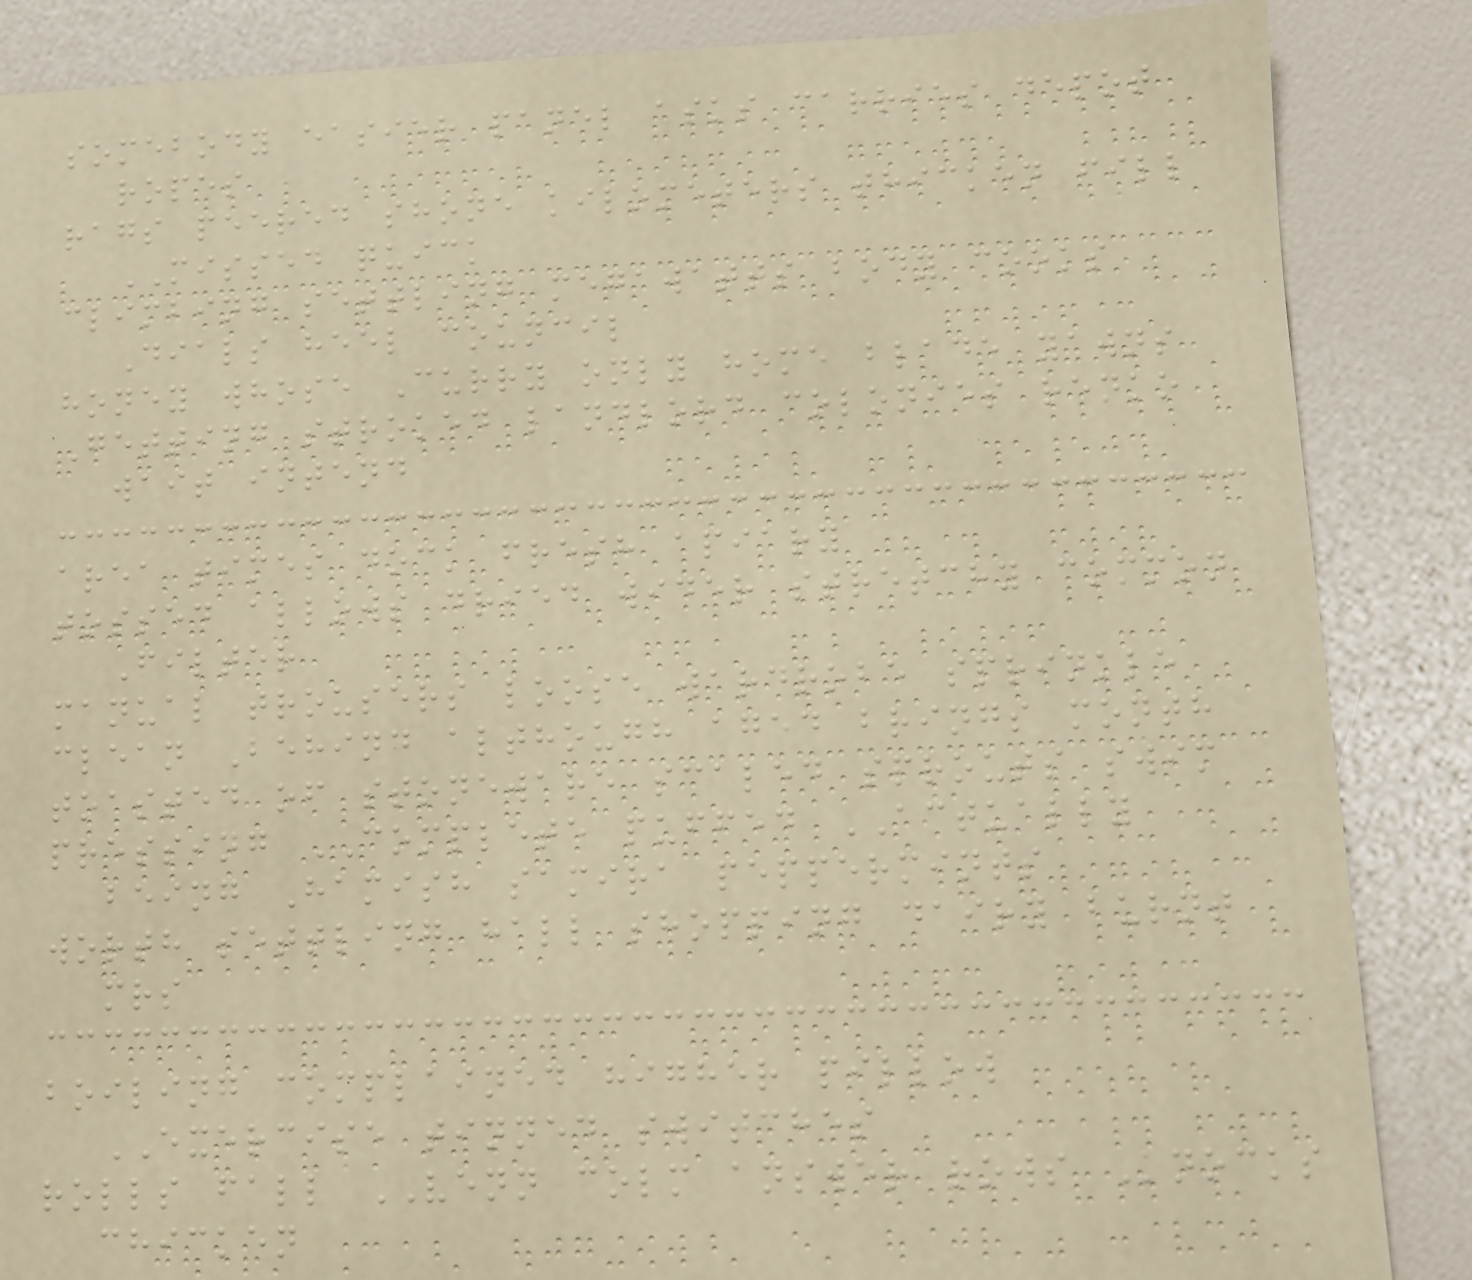somebody easier panel asks carries depot
ropes
rags peered shone kilometers thicken fill
MISSED quick
climbing settling megawatts body cooks
Dials heel council
honey whose Curry only home blade yawns
Getting stroked landlord colonies renko
wait intend
area times dock fresh apiary
tossed allows dried wider stretchy common
Filter
manual trousers loose wardrobe sprinkle
clean Behind although aged brings month
toasted of stoneware scaled sprouts swim
pressing COMPLETE puffed ACTUALLY
being Hamish samira peppermints
worth settling hall shopping dairy burnt
mrs
boiling complained higher pillow
EXERCISE tinned switches
rolls fall VENN colm answer rows Knocks
chicken
